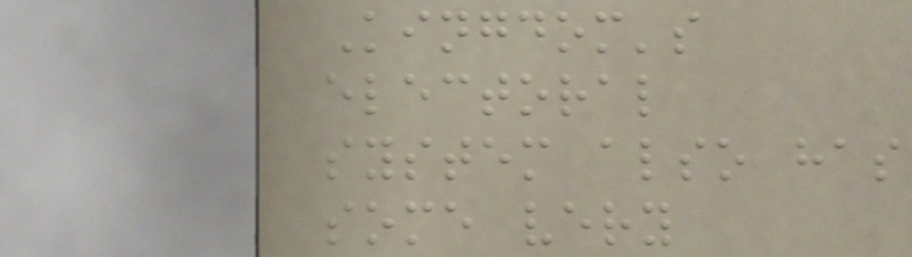Kingdom's
electoral
system also has
some very
